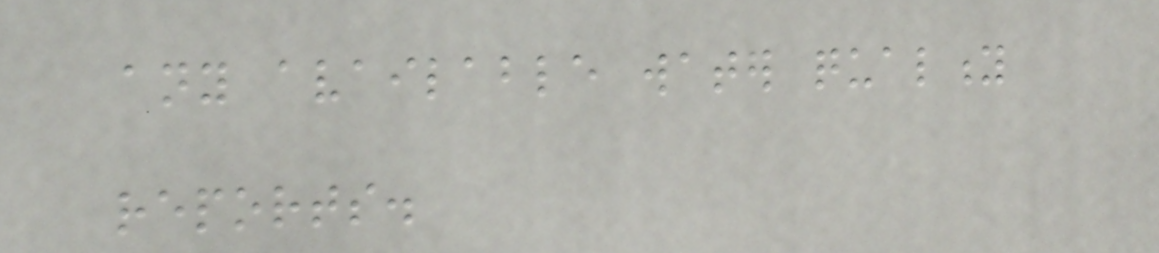any available water quality
reports.
